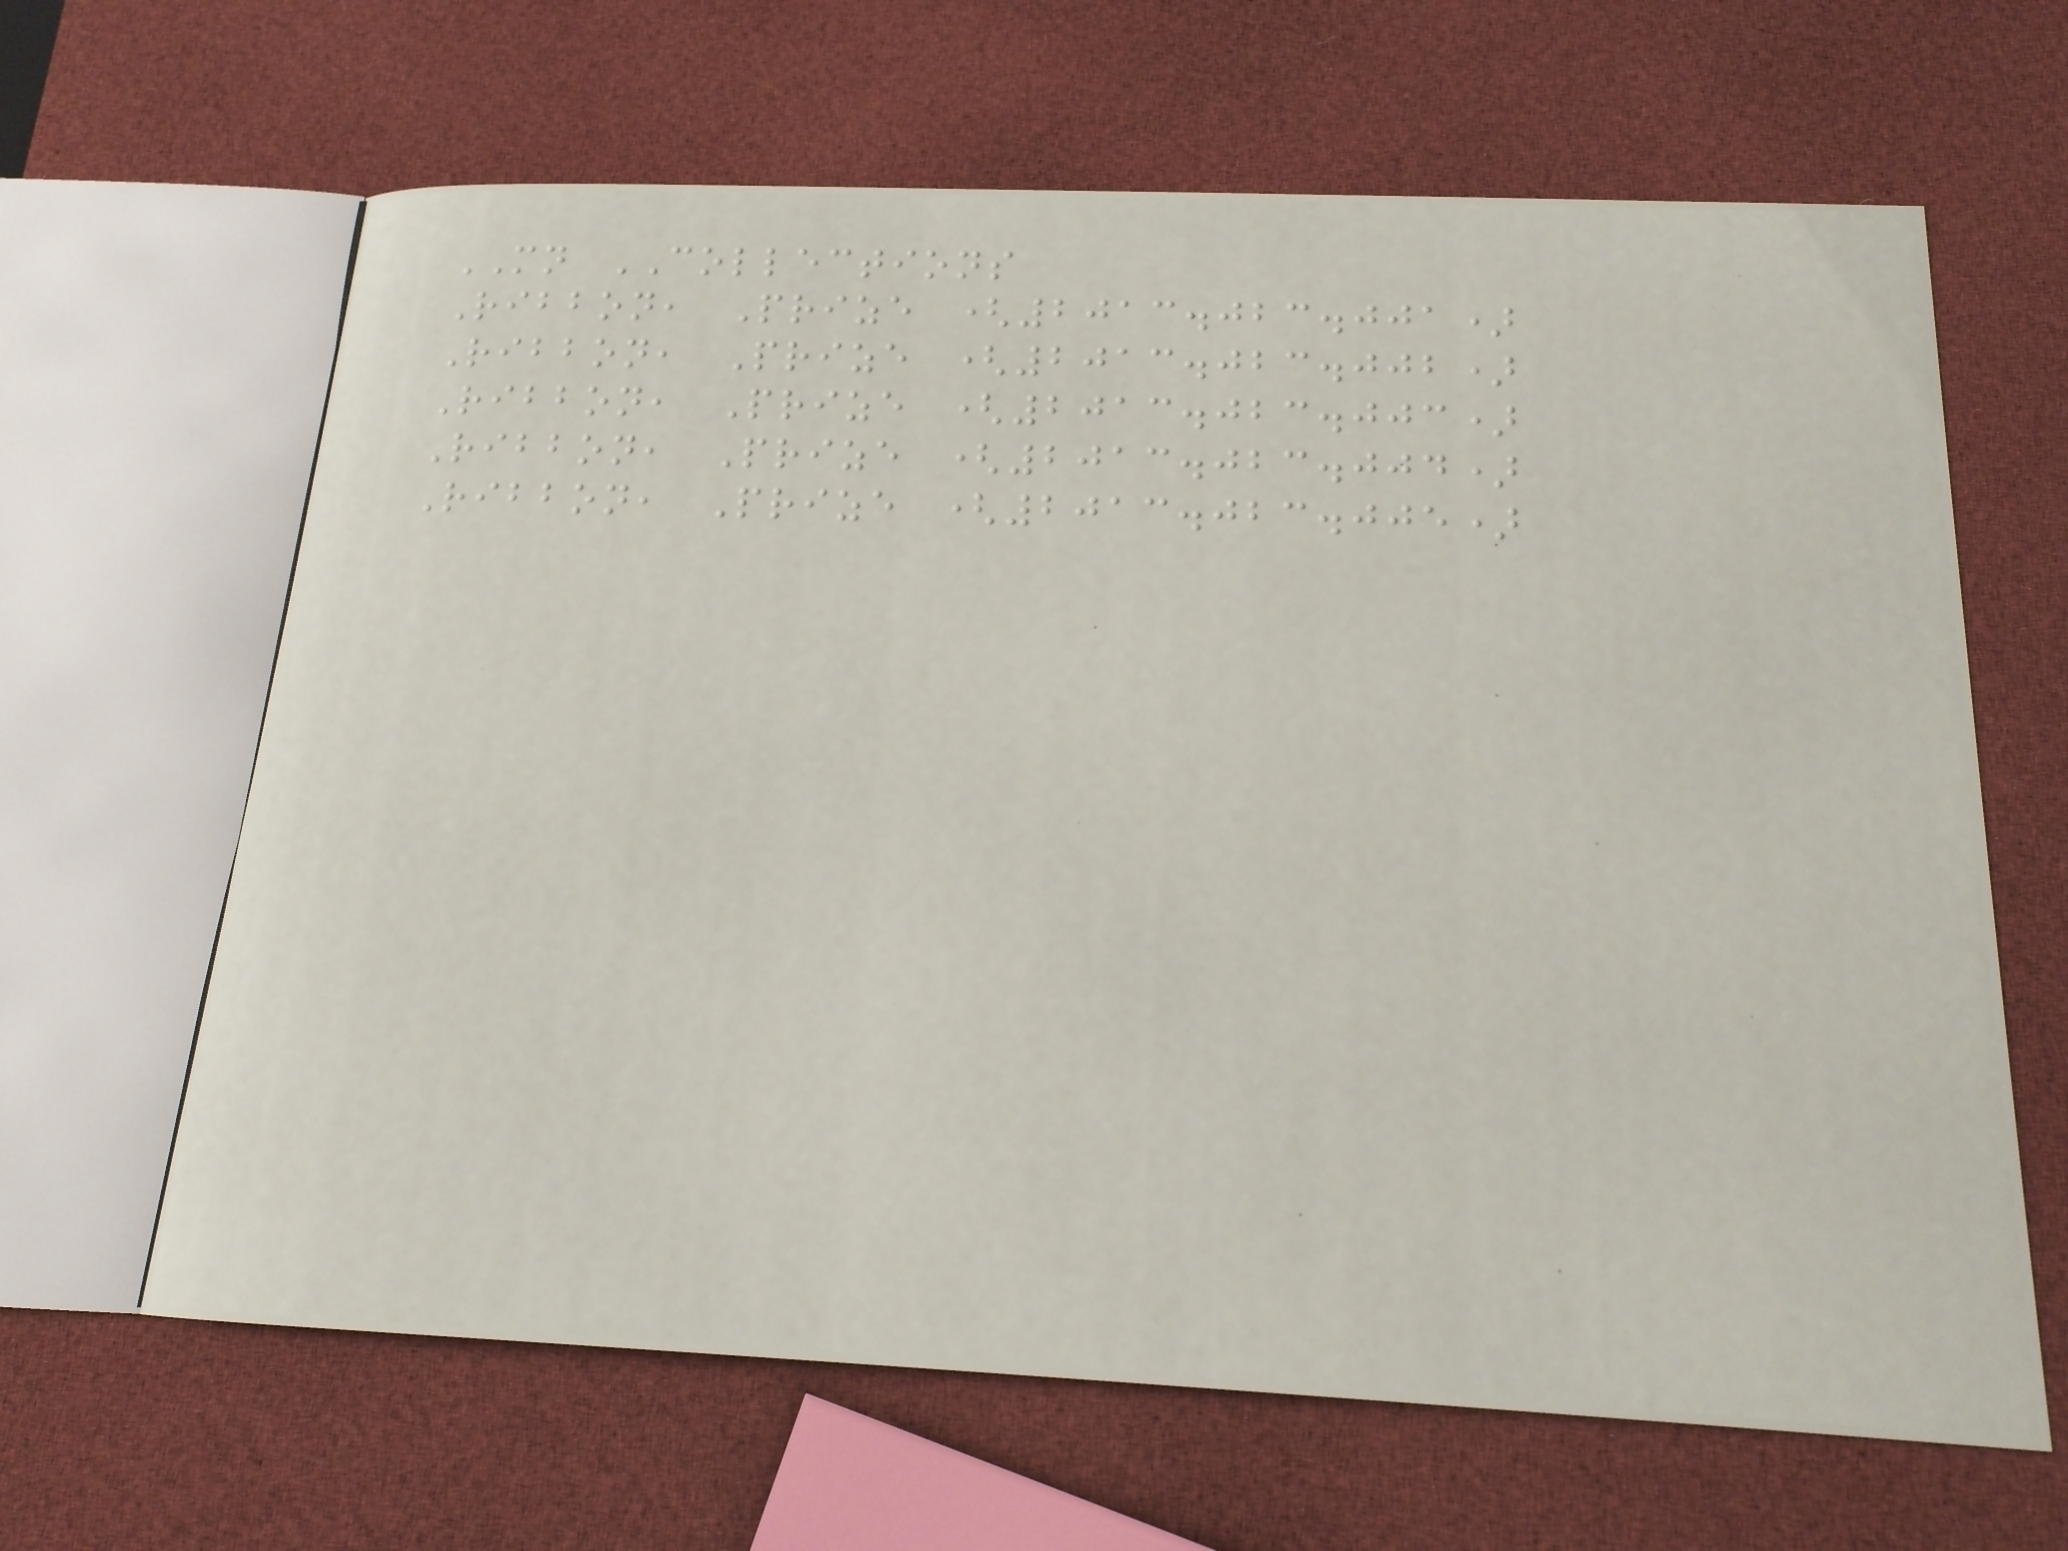MN COLLECTIONS
Ribbon, Prize (2013.023.001)
Ribbon, Prize (2013.023.002)
Ribbon, Prize (2013.023.003)
Ribbon, Prize (2013.023.004)
Ribbon, Prize (2013.023.005)
